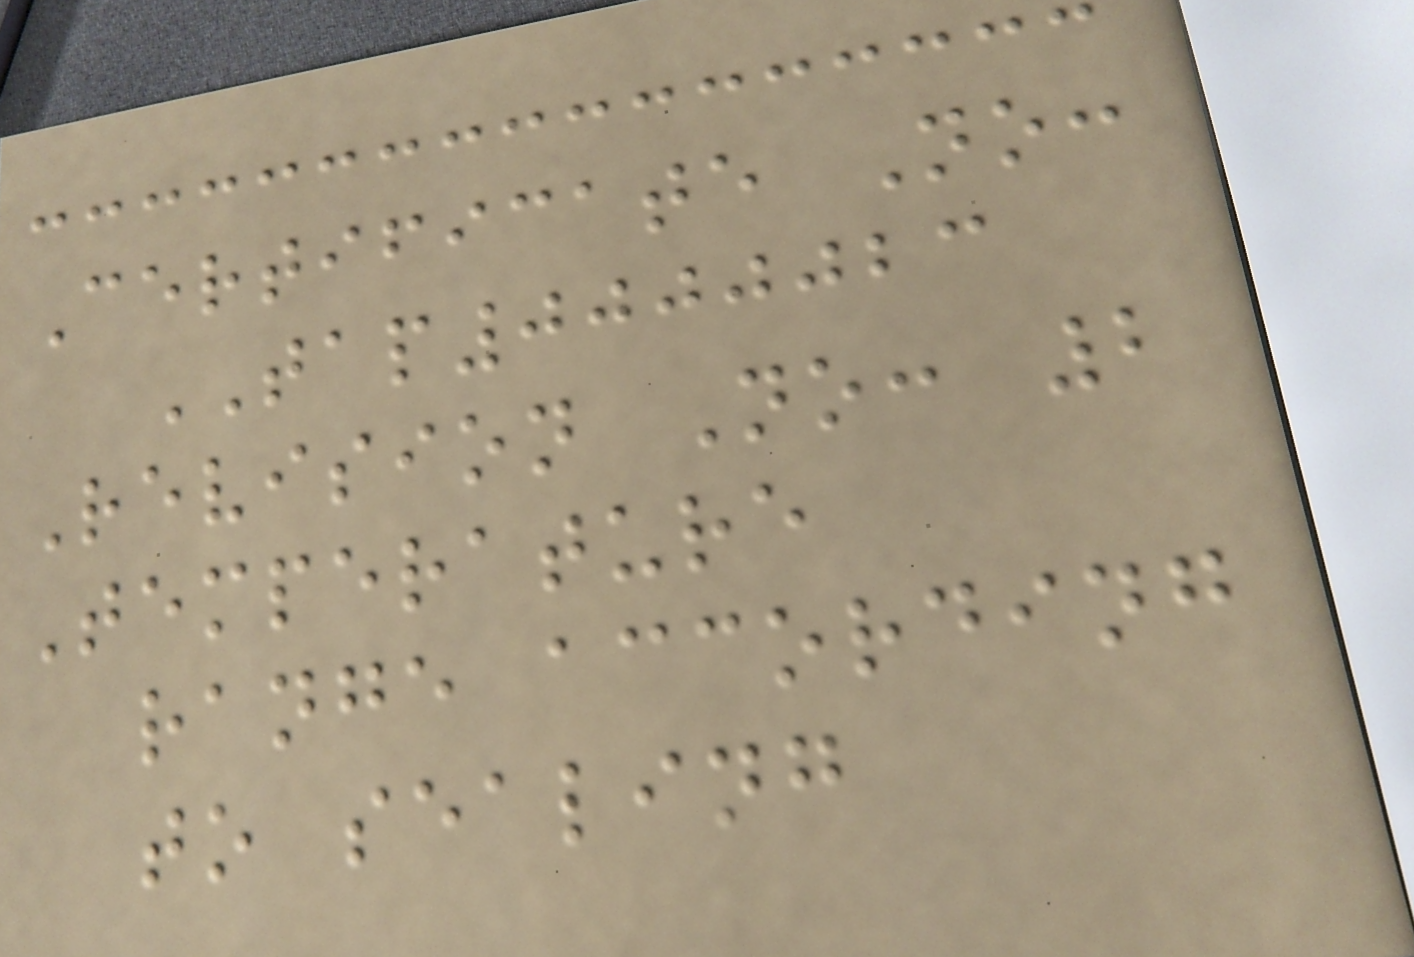Certificate No:
TAP0000023
Revision No: 2
Temperature
range according
to sealing
